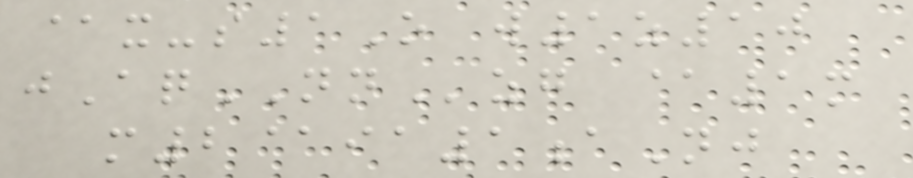@x-s1O w1z10
jAqNNzg @1m
m2@ia1aNj
